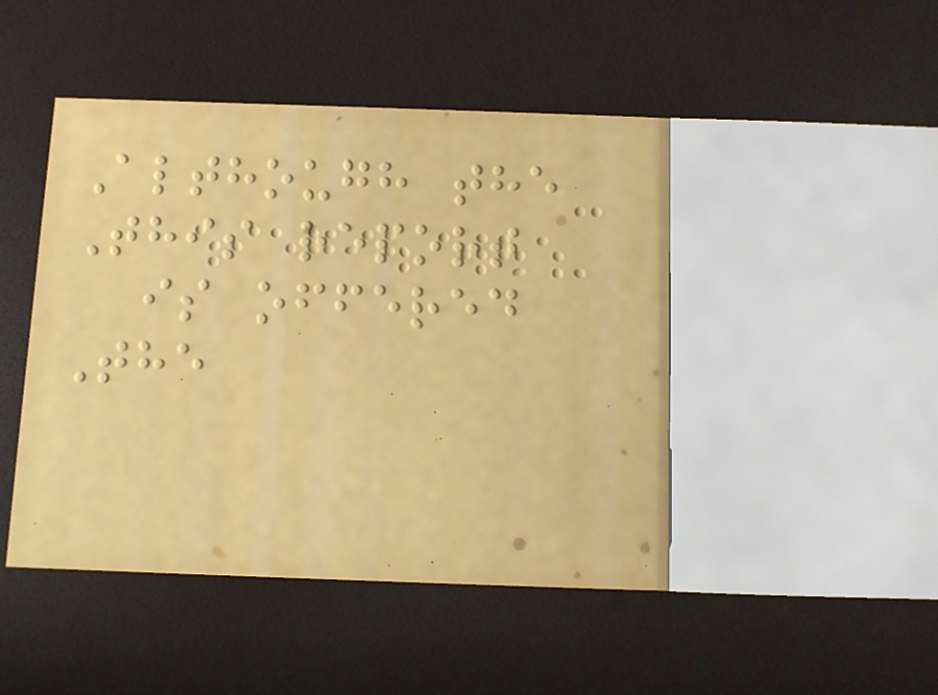Although the
This report
is offered
The
